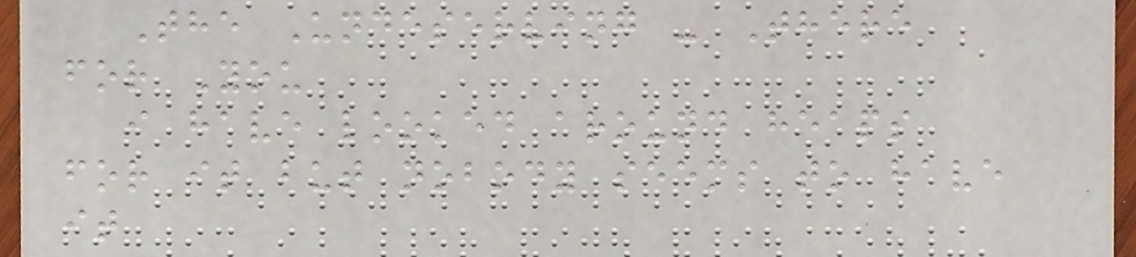The Undeserving - There
for You
i have looked around heaps
for it but nobody seems to have
it
